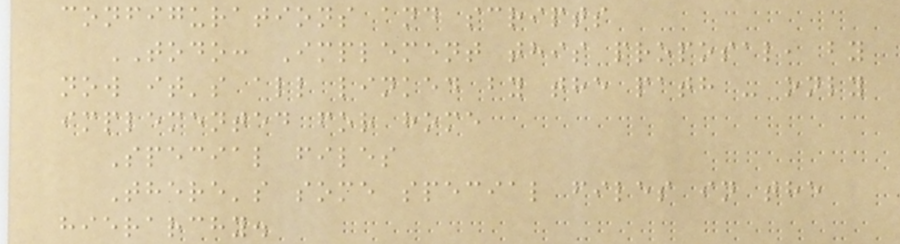configurations and scripts
TODO: Implement this proposal, by
now it's all linked by the path - only
implemented for home
Special files
There's some special files in the
hierarchy.
